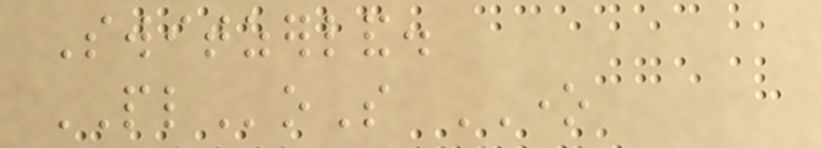Switzerland.
PLoS ONE
